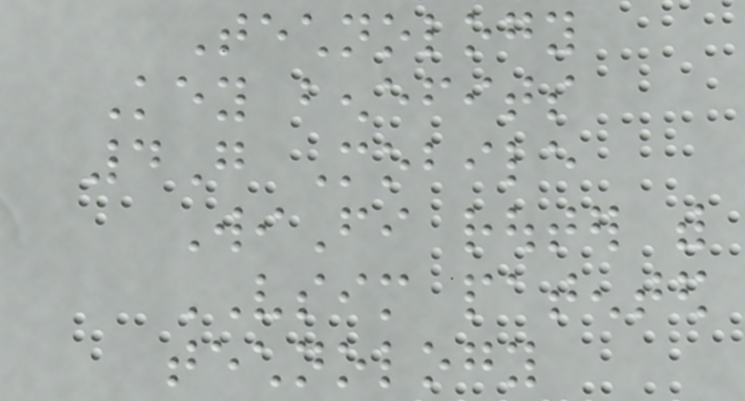Technology
Key benefits
4G Mobile
WiFi router with
VSIM patented
technology
